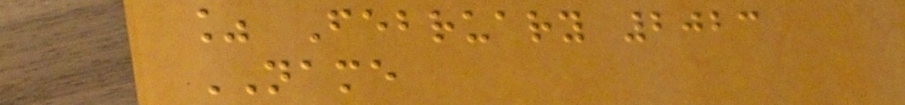% February 2023
NAME
